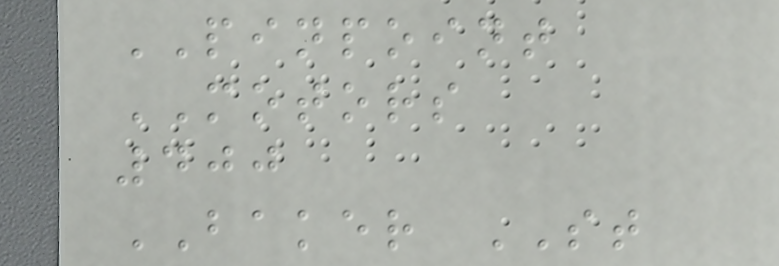PINPOINT
MOTORS
400
BAKER ST
